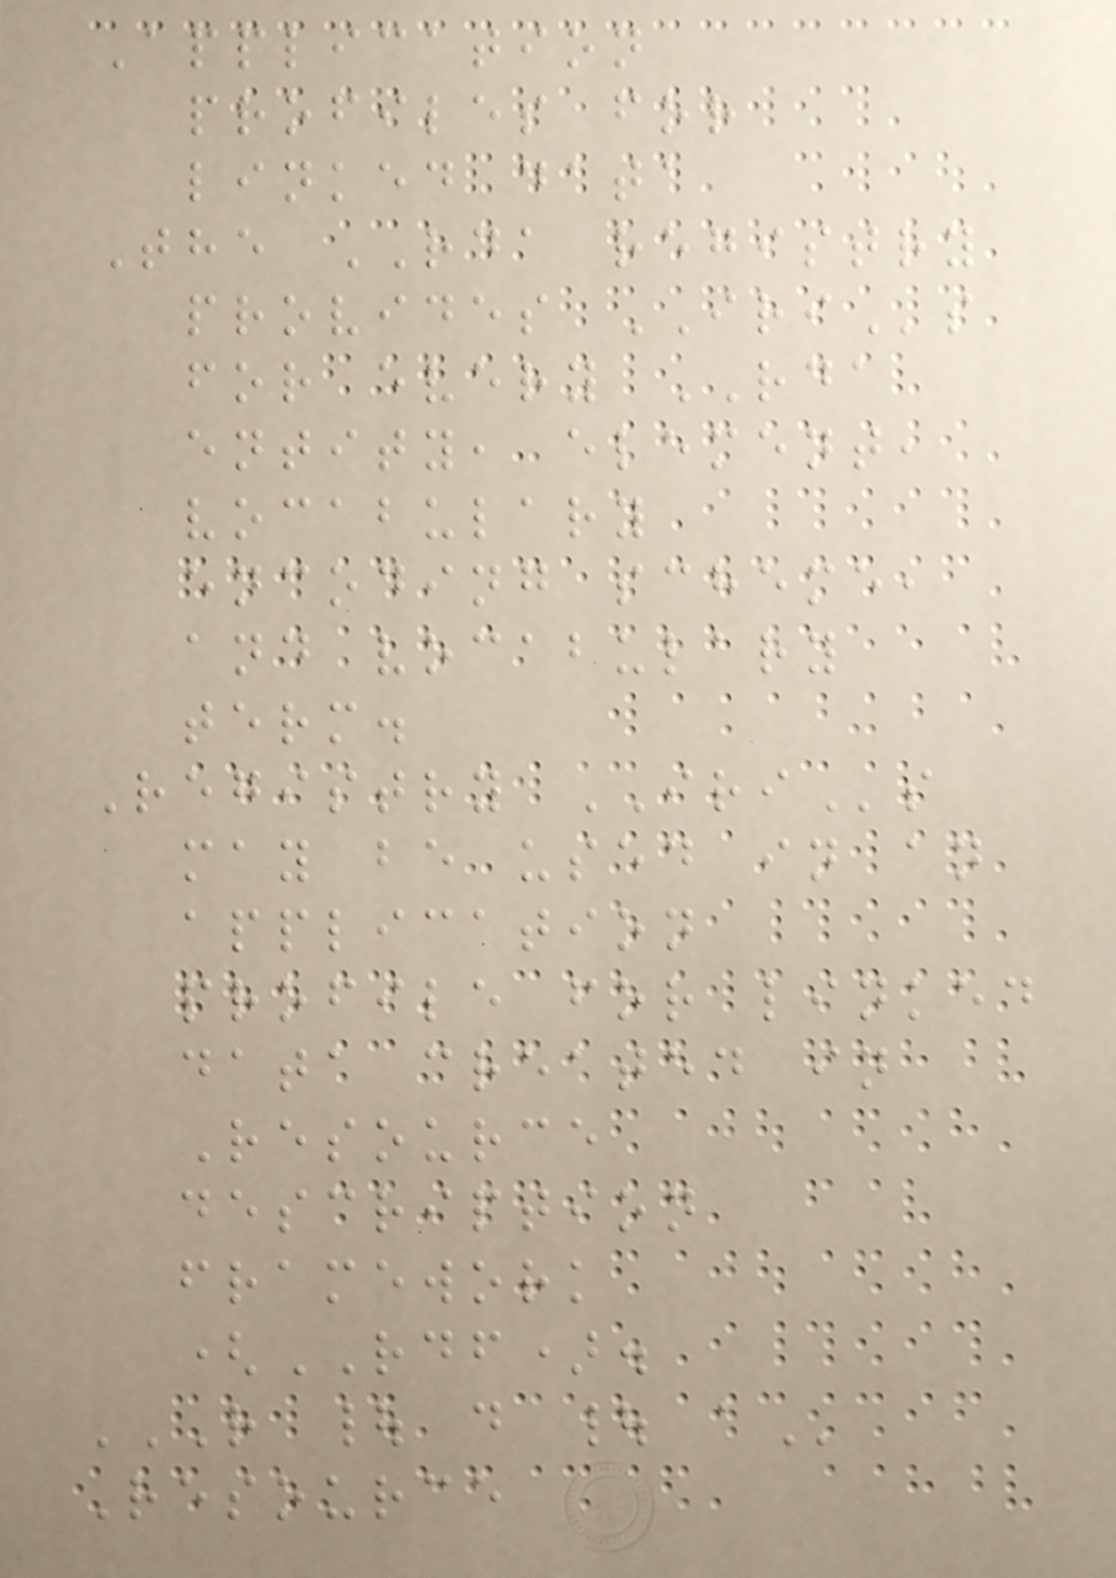Application
profiles for
linked data
The RDA registry
provides IRIs
for every RDA
entity, element,
vocabulary
encoding scheme,
and vocabulary
term.
Registry IRIs
may be used in an
application
profile for linked
data created in
Resource
description
framework
(RDF).
R | D | A
Resource
